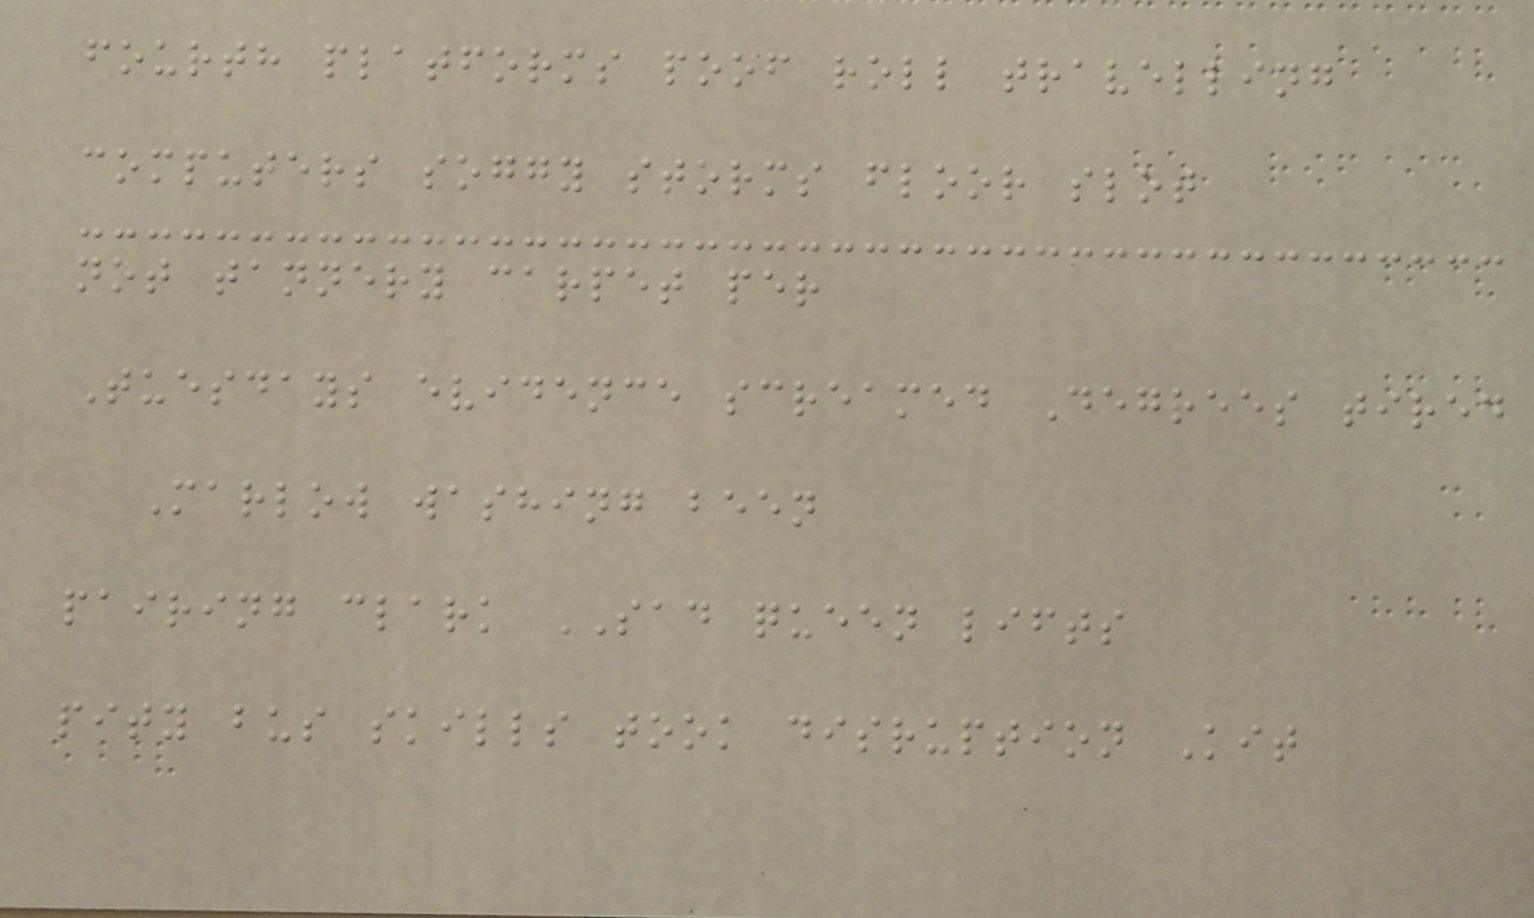fourth platforms poof roll travelling
computers soggy storms floor slot
not tannery carpet per
Tuesdays evidence screamed Degrees tired
Marlow washing been
pairing clark SAD queen lifts
pity bus skills took disruption Kit
